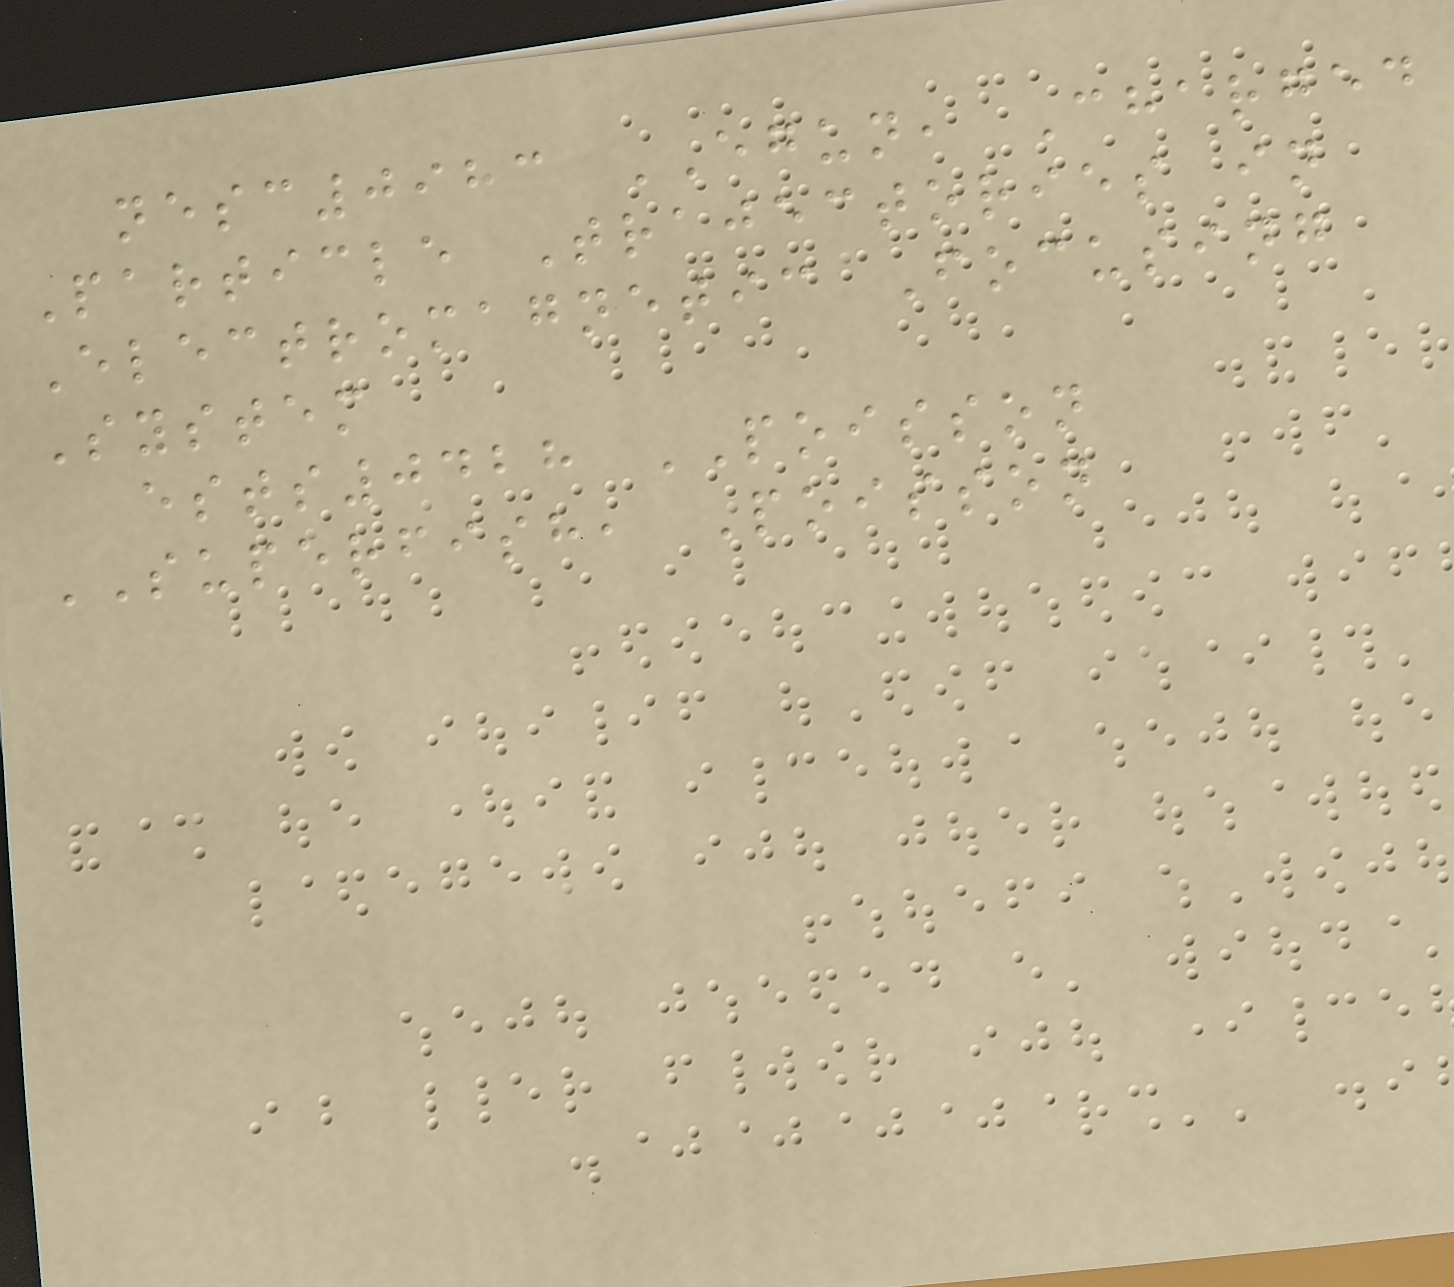nesc0983 EGUN, Charged
Particle Trajectories in
Electromagnetic Focusing
System
ests0428 POISSON
SUPERFISH, Poisson
